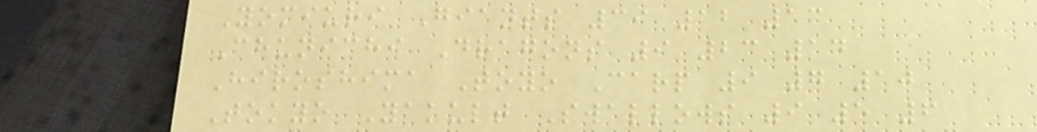Yomiuri Giants 39 12 13
Chunichi Dragons 9 23 14
Hiroshima Toyo Carp 9 7 10
Tokyo Yakult Swallows 9 5 6
